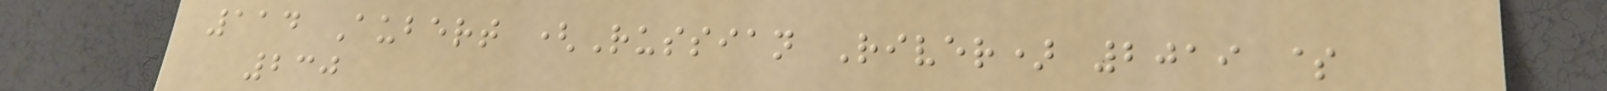114 Aubert (Russian River) 2019 $
230
